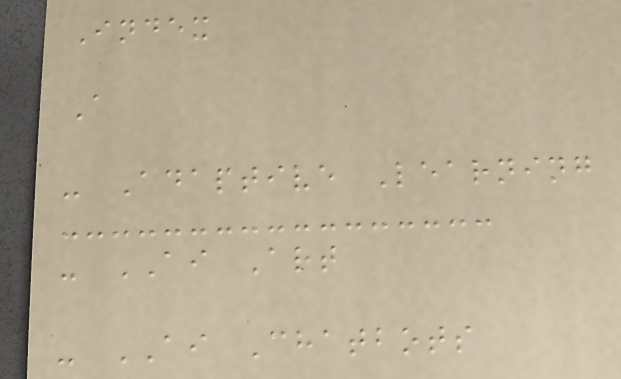Index
A
- Adaptive Learning
- AI Art
- AI Chatbots
